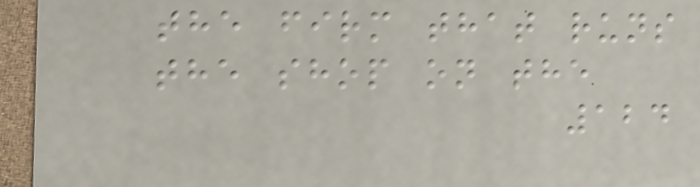the firm that runs
the shop on the
124
